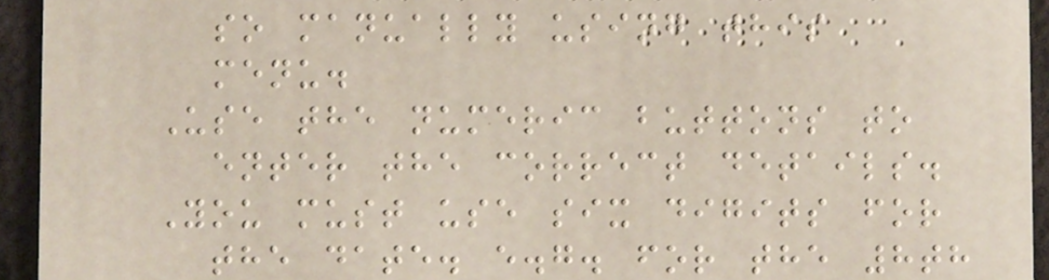so manually using this
menu.
Use the numeric buttons to
enter the correct details.
You must use six digits for
the date. e.g. for the 8th
